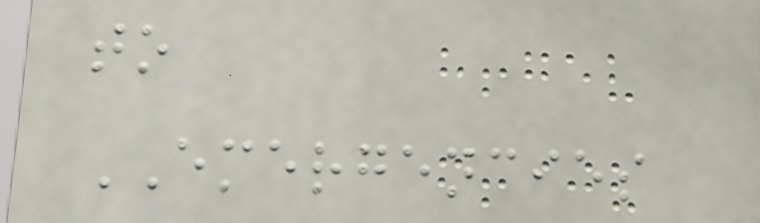to
EMERGENCIES
